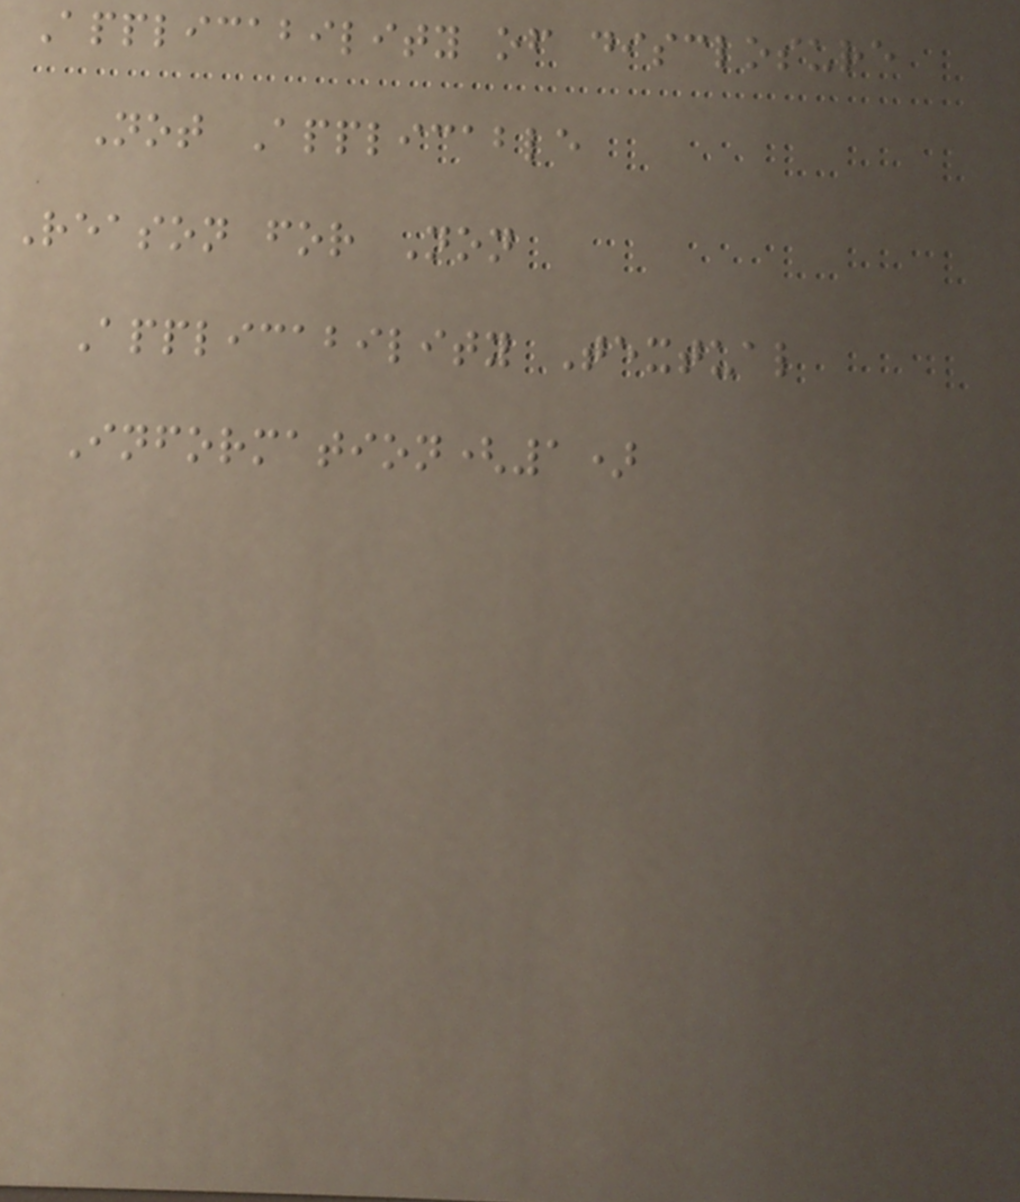Applicability of disclosure
Not Applicable
Reason for Non
Applicability Textual
Information(1)
